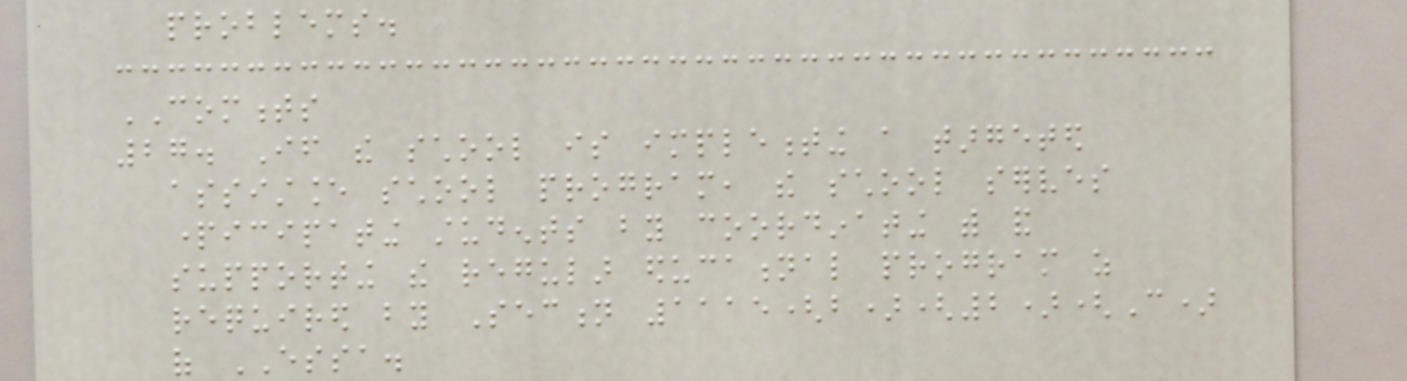problems.
COMMENTS
27. If the school is implementing a targeted
assistance school program, the school serves
participating students by coordinating with and
supporting the regular educational program as
required by Section 1115(b)(2)(C)
of ESSA.
